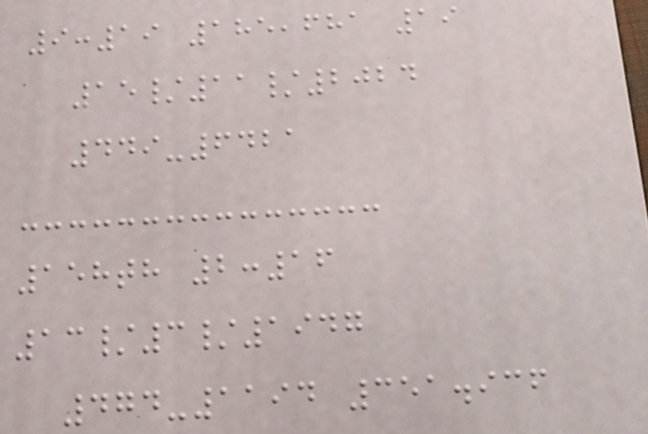9:19 185,681 19
15/11/2024
449-6421
158th 2:16
13/3/1947
474-1194 351.936
